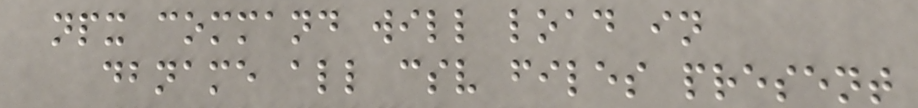npx command will load in
dbname all csv files present
